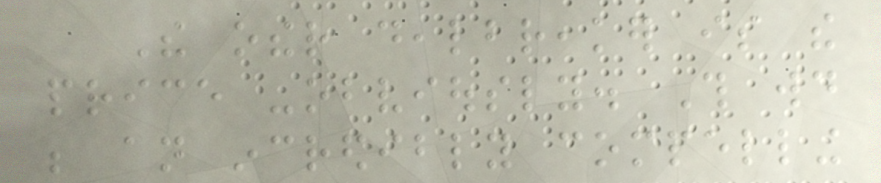The other dealbreaker is the
price -obviously. This would
be an incredibly compelling
